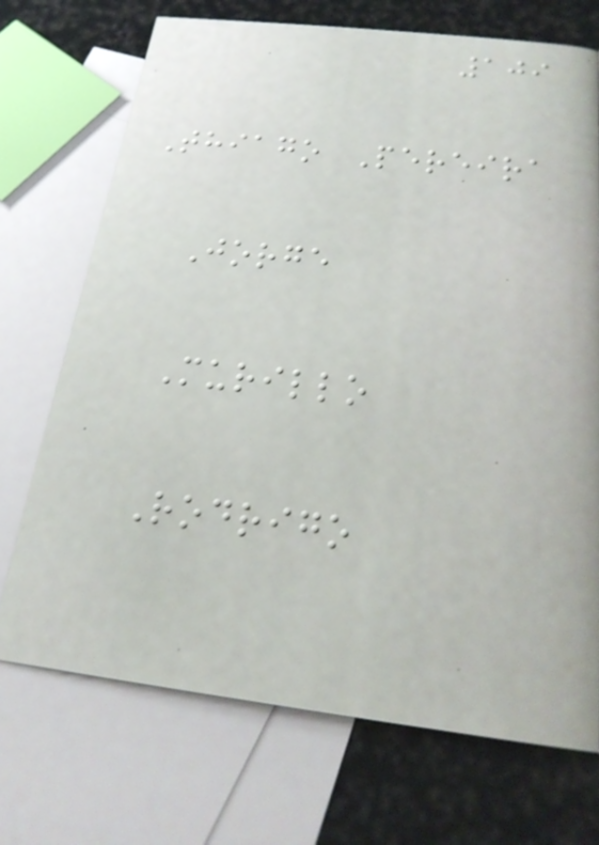109
Thiago Pereira
Jorge
Murillo
Rodrigo
